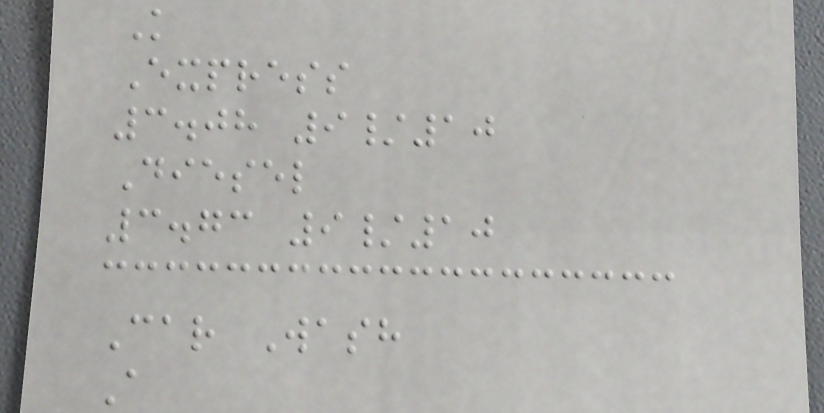K
Express
3.08 9/10
Diesel
3.73 9/10
Car Wash
A
